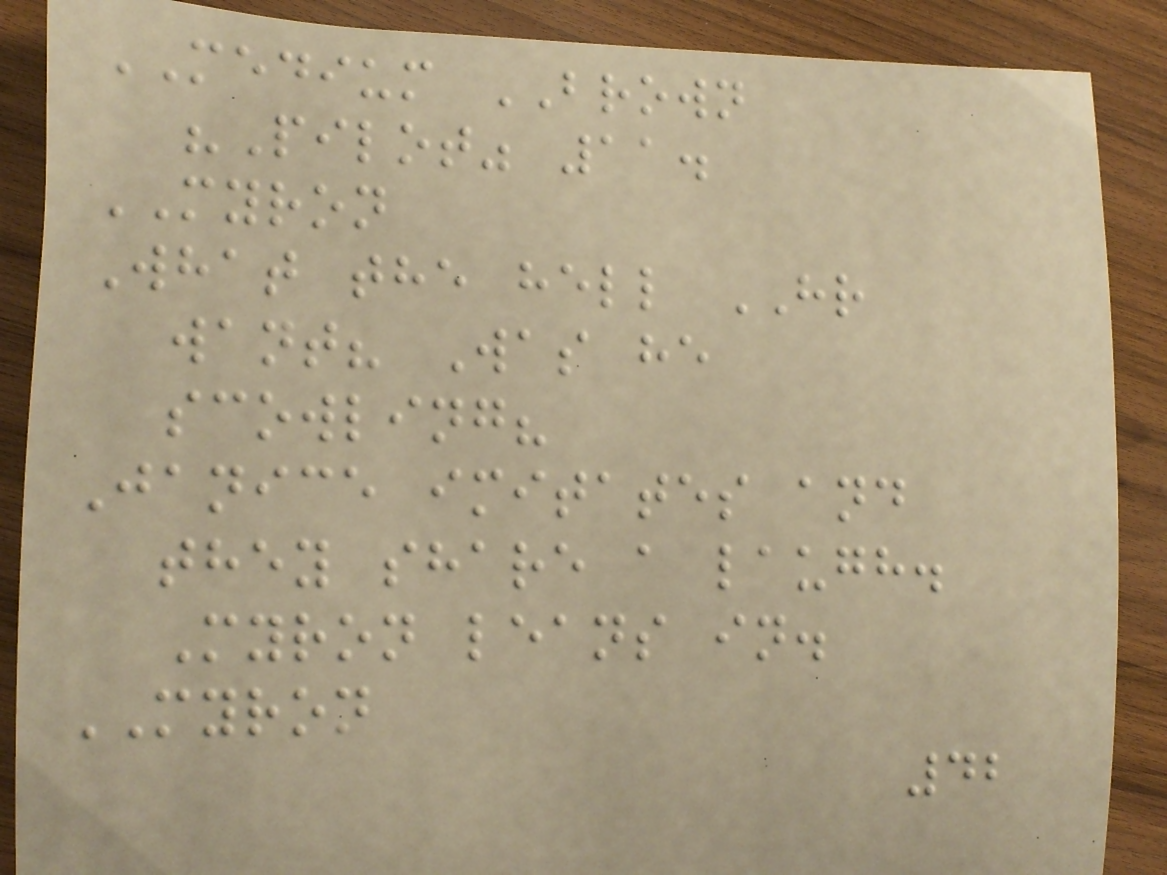MEDIUM BROWN
"Pilot" 11.
MYRON
What the hell HR
want? Was he
scowling?
Janice imitates and
they share a laugh.
Myron leans in.
MYRON
42
